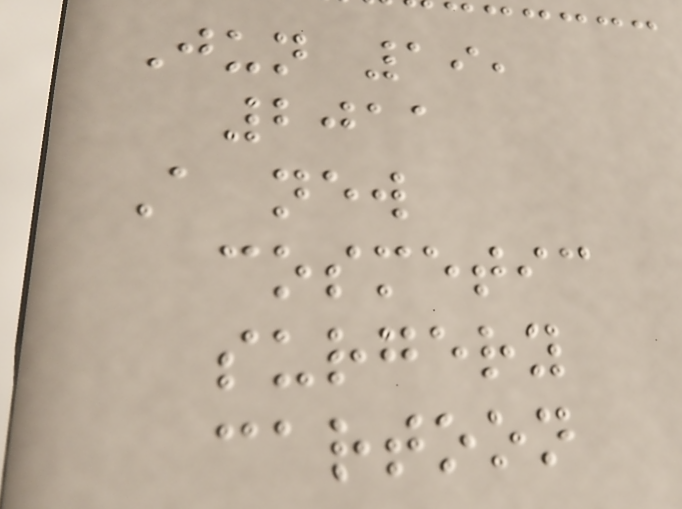Jun 19,
2011
A new
cosmetic
surgery
cartoon
